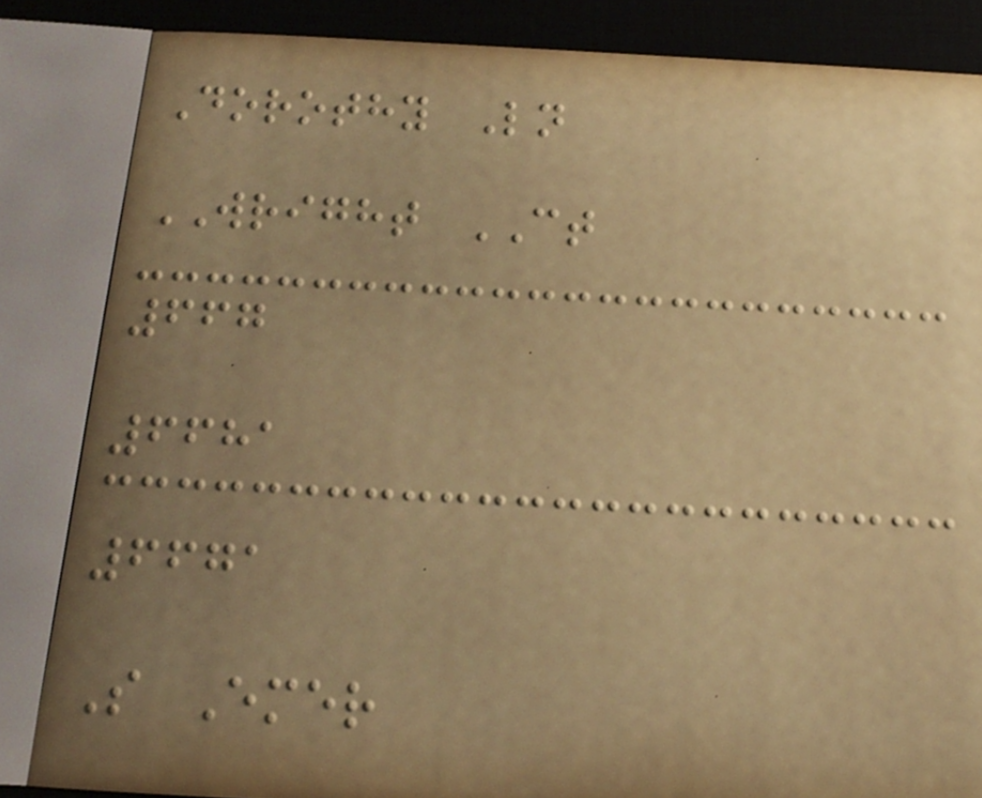Dorothy Ln
WRIGHT CT
667
6681
6671
S Emer
